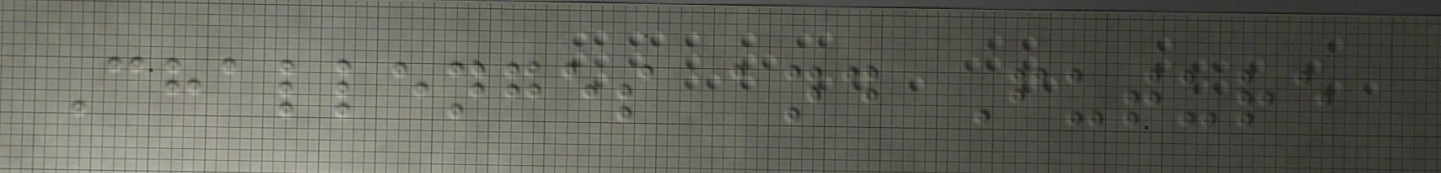Challenges and Future
